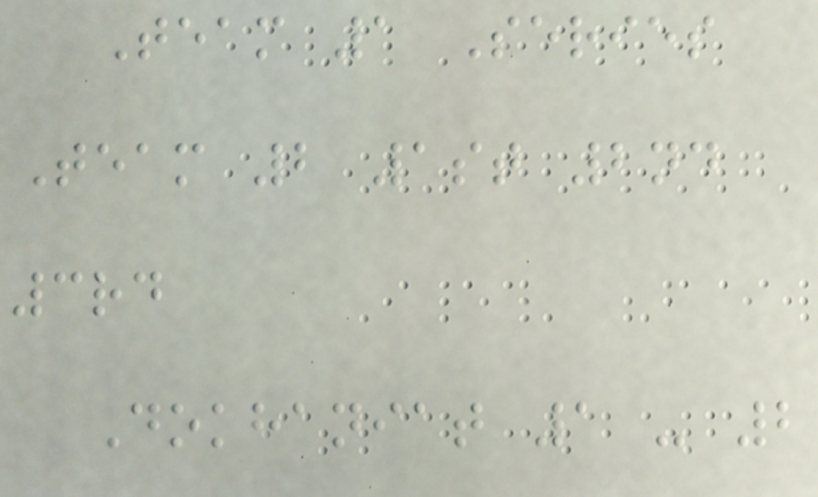Team 1 Series
Team 2 1st 2nd
3rd
Dokhaniat 1 - 2
